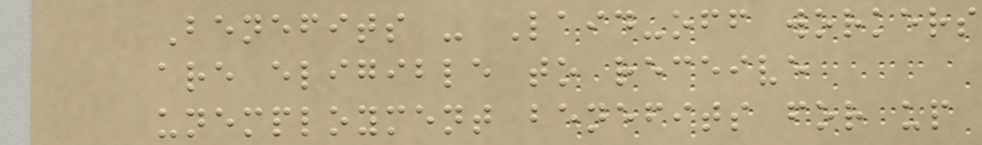Benefits - Laid-off workers
are eligible to receive
unemployment benefits for up
